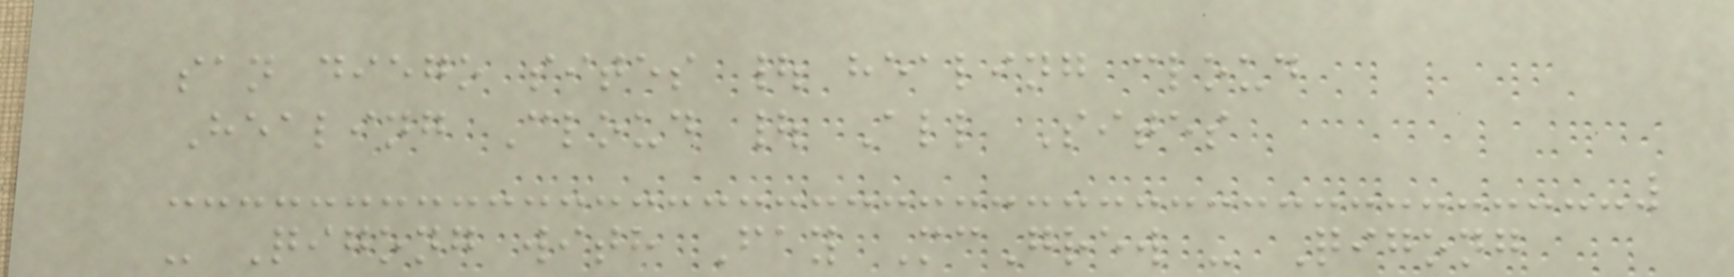san diego sites | healing cloud
Healing Cloud | All Sites
- Qigong with Fay McGrew - Qigong
